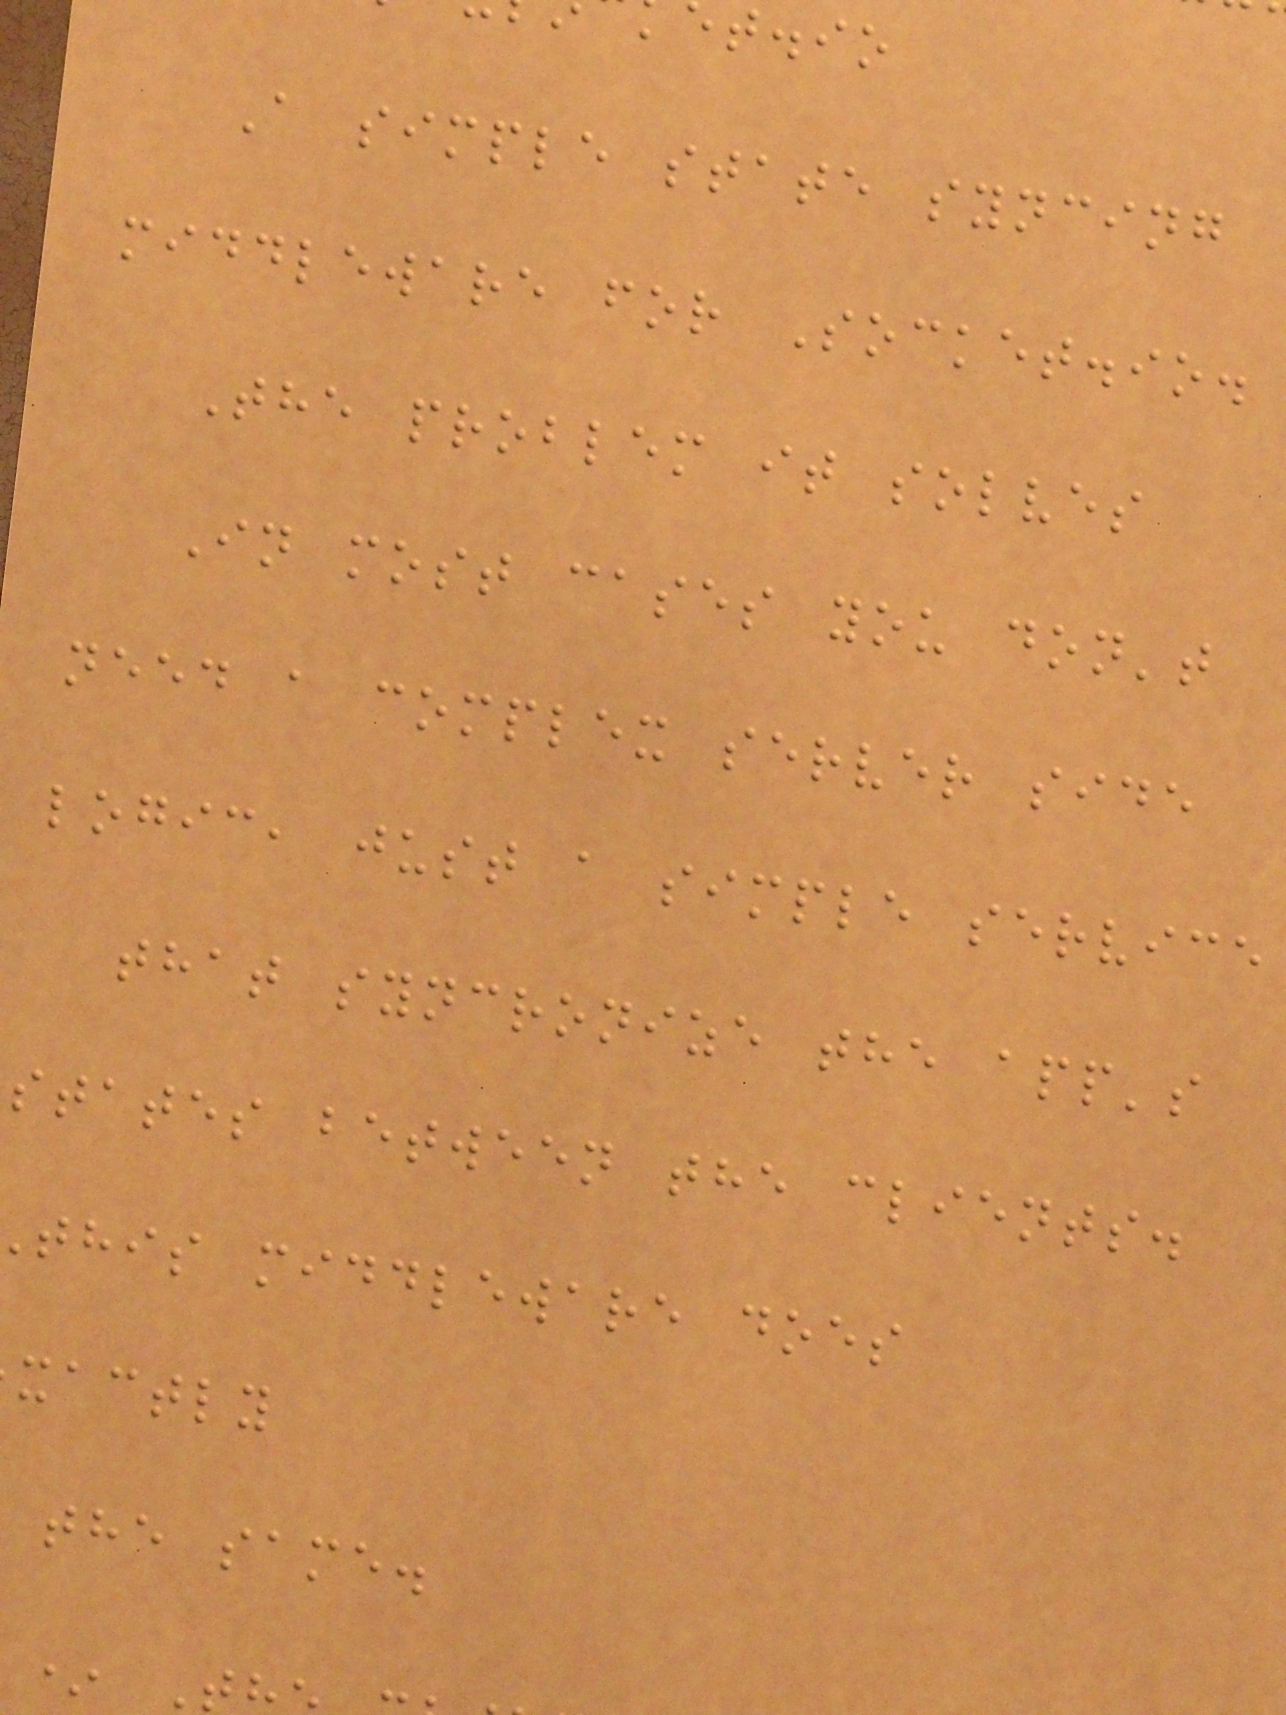t.io
A simple state syncing
middleware for Socket.io.
The problem it solves
In most cases you don't
need a complex server side
logic, just a simple service
that syncronize the app's
states between the clients.
this middleware does
xactly
the same.
